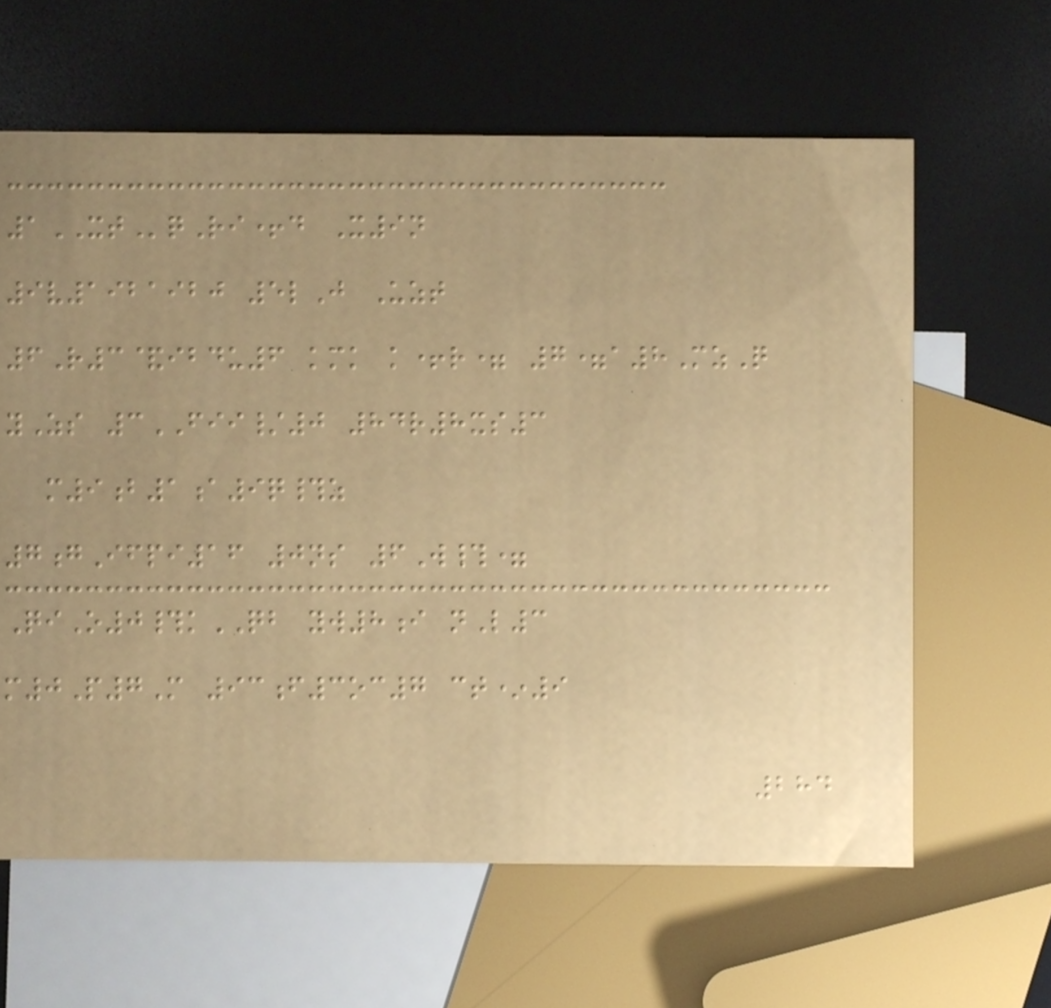1XTqRi+d X9n
9v1921920 5lJ Uzt
6R3&ibdu6 kmk k+r= 7=a8MzQ
yZs 3FII/0 84r8xs3
m9b1a9q#z
7gIfpi16 0ns 6W#=
QiO0#kQB yw8i nL3
m0P7M 93f3oc7 ct*9
284
